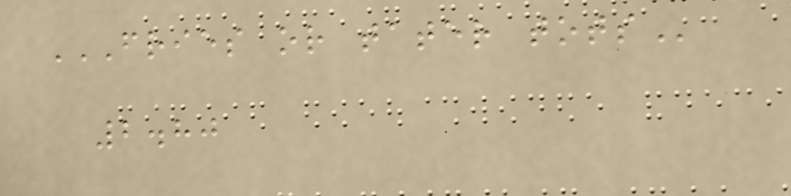FRIES OR TATER TOTS
2.80
